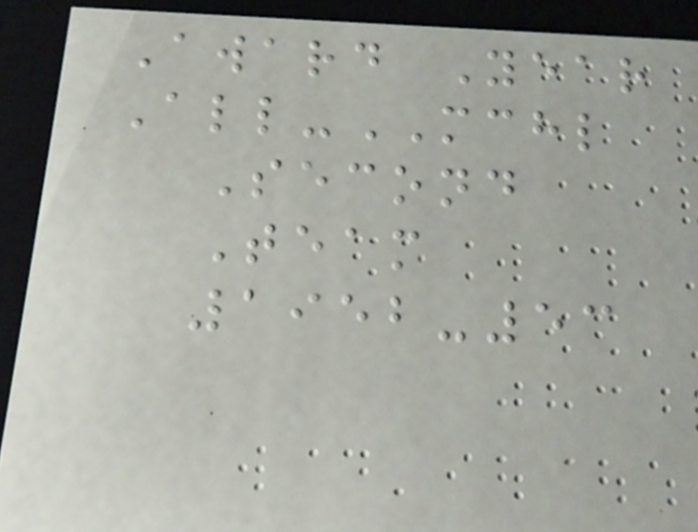Award Year
All-MCHL
Second
Team
1952-53
